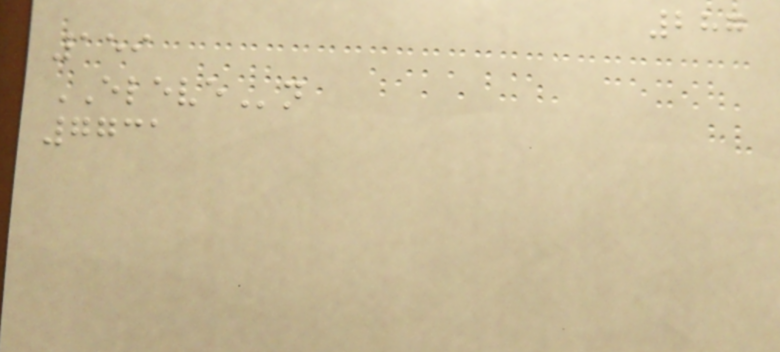287
159
ELEVEn
7731
